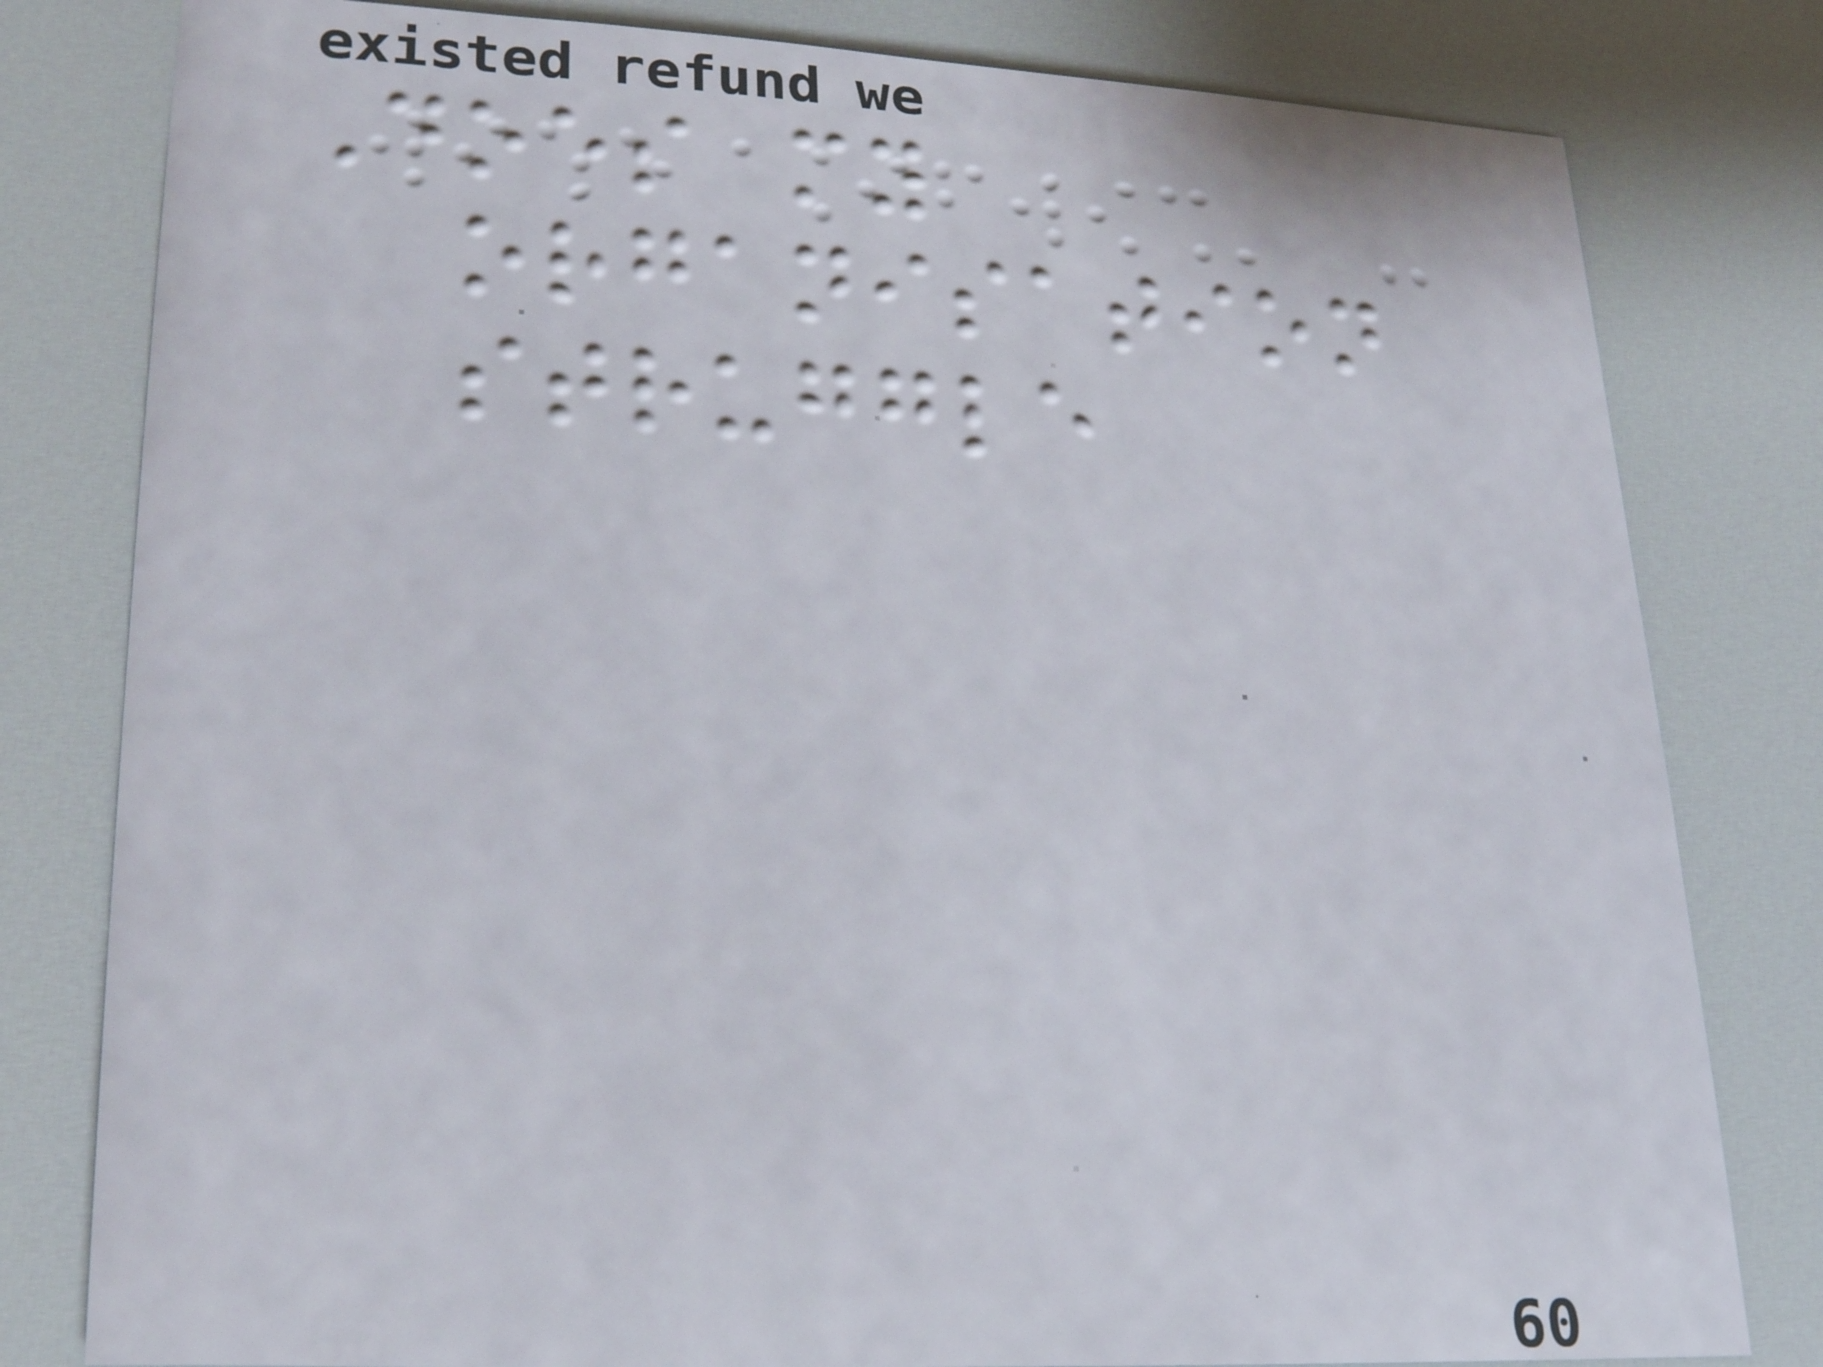Does my
organisation
struggle
